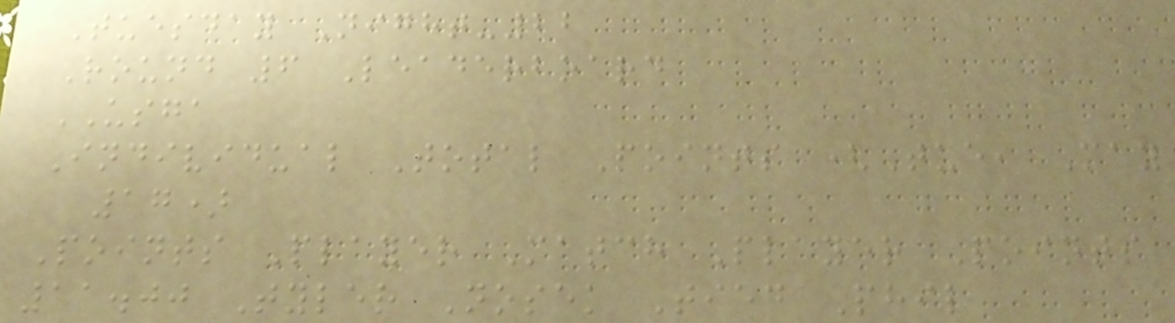Tuesday Night-22
Round 6 Leaderboard
USGA
Individual Total Points (Tue, May
17)
Points Player Match Player Points
11.00 Tyler Nosek Tied Phil
